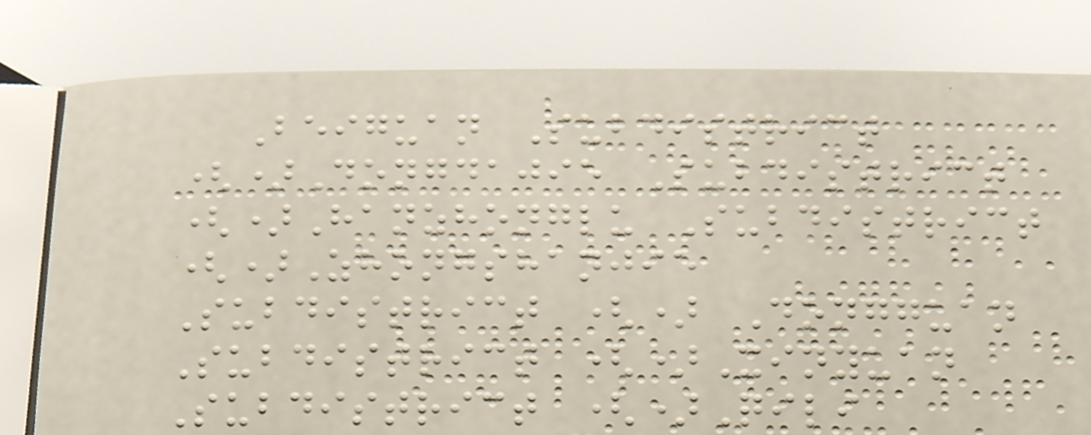Beiguan Subdistrict
()Dongdajie Subdistrict
()Hanzhonglu Subdistrict
()Zhongshanjie
Subdistrict () Dongguan
Subdistrict ()Xinyuan
Subdistrict ()Qili
